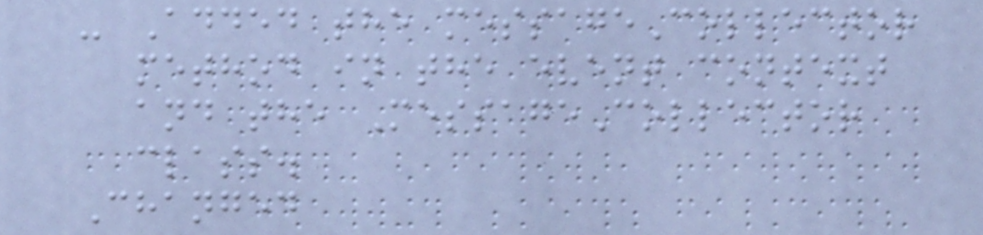- Added the messageCollector
method in the event context
and the MessageCollector
class.
Changed
